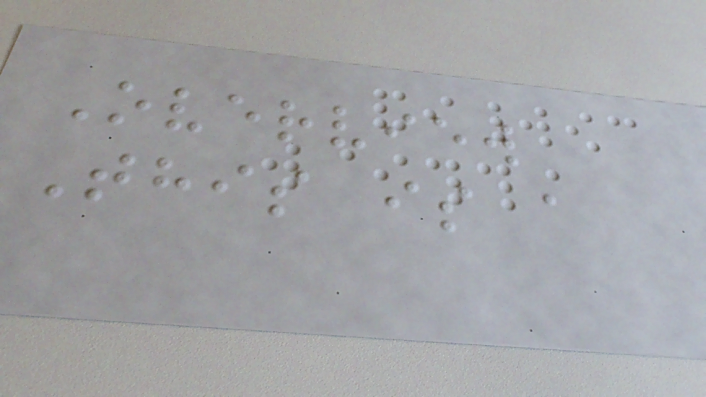Overview
This is a
